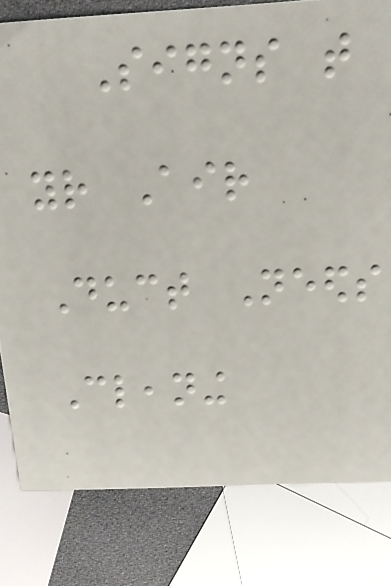Signs that
your Air
Duct Needs
Cleaning
